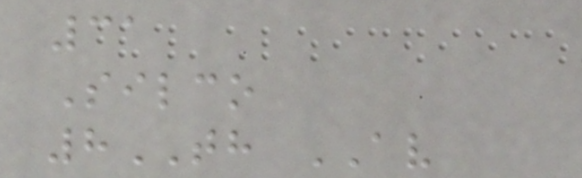31
Silco
8TH AV
